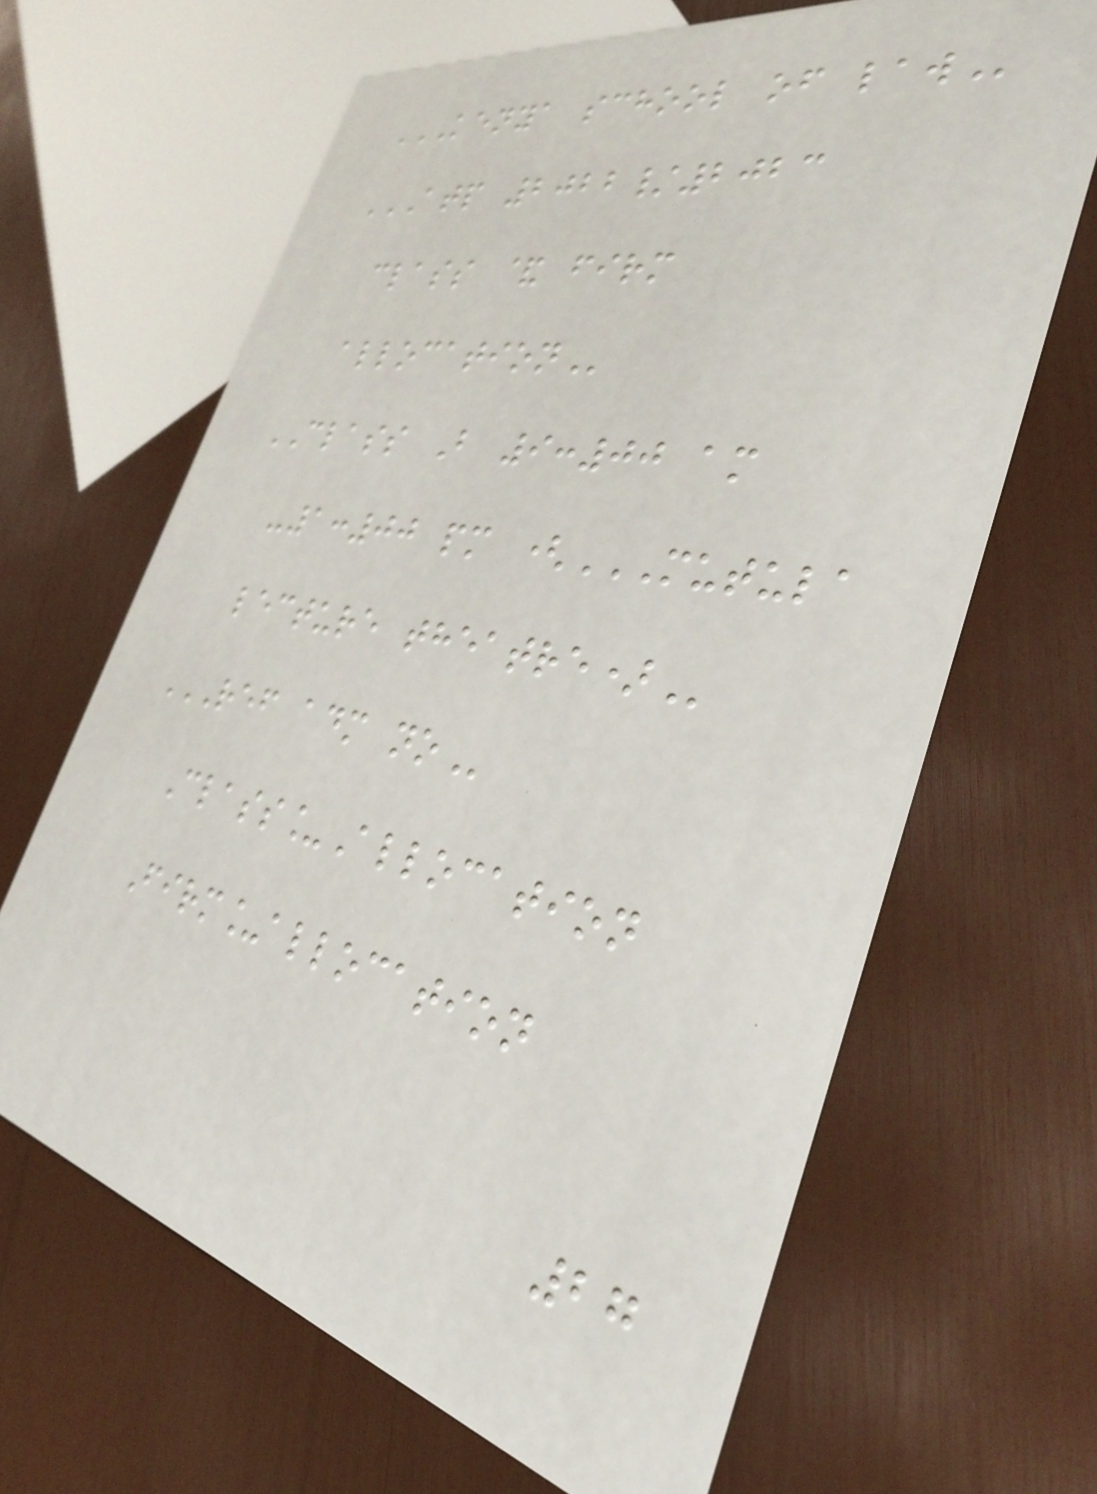KENYA SCHOOL OF LAW
ATP 2022/2023
CLASS & FIRM
ALLOCATION
CLASS B 9:00 am
-1:00 pm (MUTULA
LECTURE THEATRE)
REF ADM NO
Class_Allocation
Firm_allocation
27
